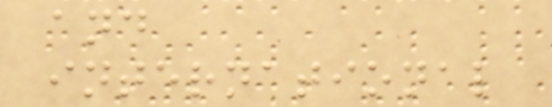and
international
